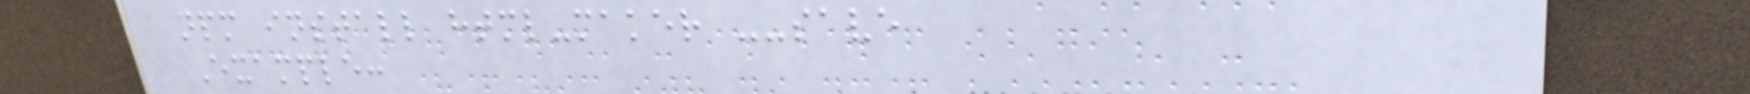npm install html-maker --save
Example:
